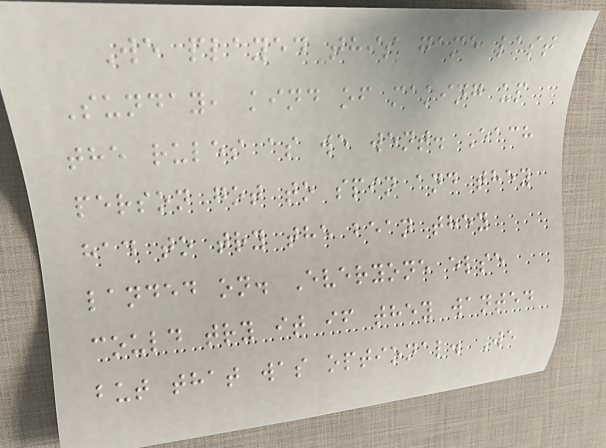We played this game last
Sunday, kind of making up
the rules as we went. Each
person got to spin and they
had to try the bean they
landed on. Everyone else
could try it if they wanted
but that was optional. We
